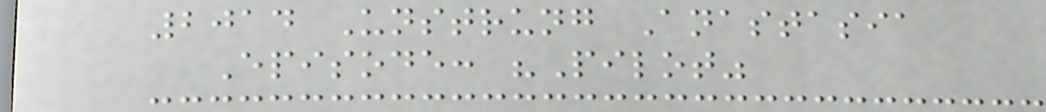2014 Unstrung Anastasia
Episode: "Pilot"
